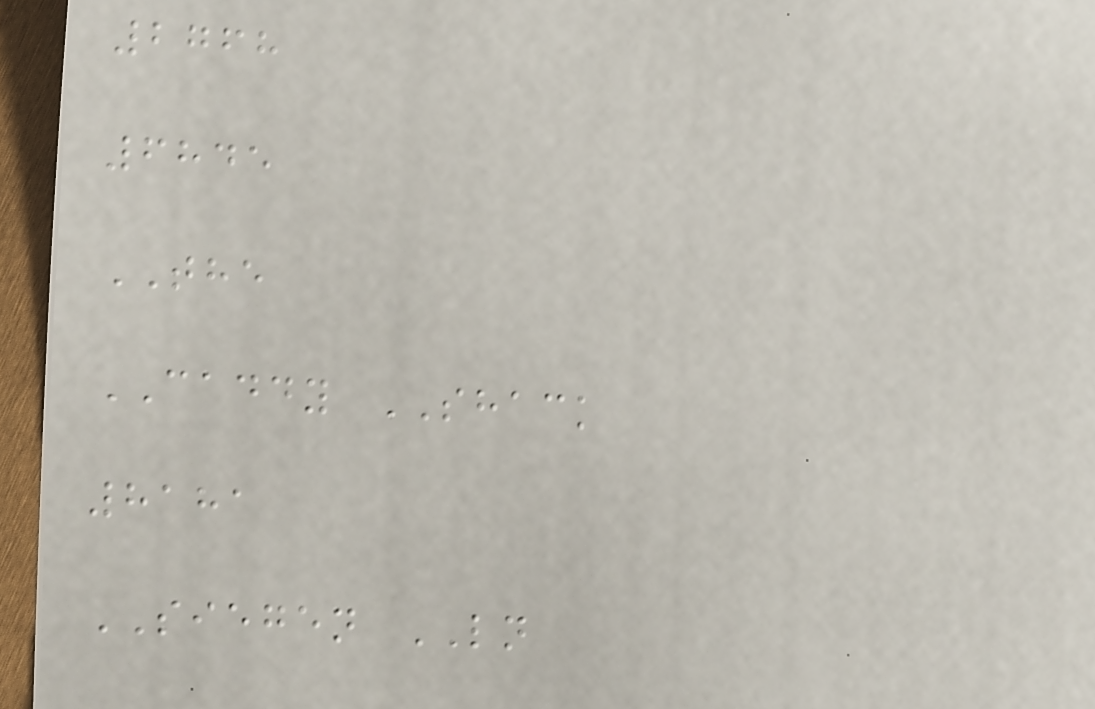2768
6845
THE
CADDY SHACK
8181
SIEGEN LN
